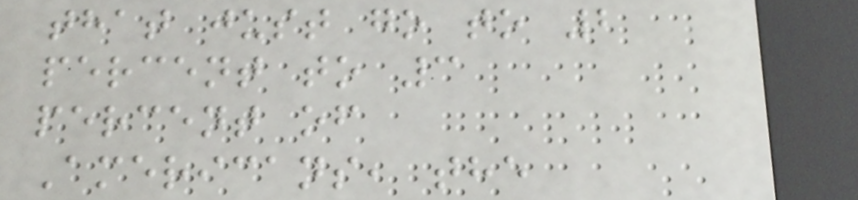that just go to 2
percent to 3
percent of
Americans, the
